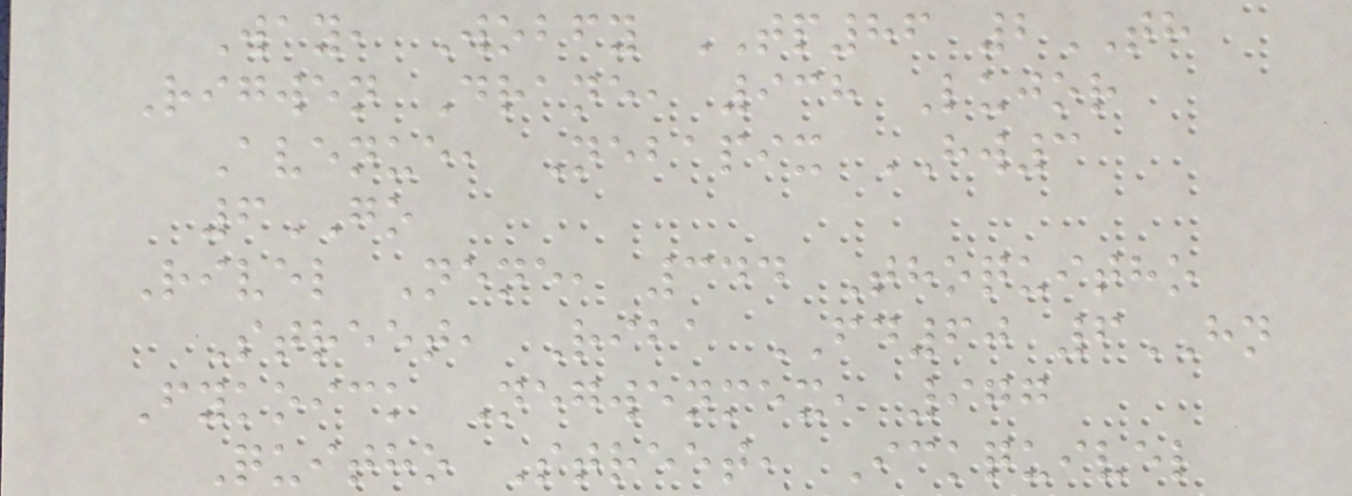Way, Wobfy TP86 2TH
Rigwen Drane, 938 Lujor
Avenue, Nebapix HW3
6GO
Rivel Nene, 344 Thoquitho
Street, Riba FD60 6HN
Fykoick Negwenmex, 977
Quitho Street, Ickquivel
